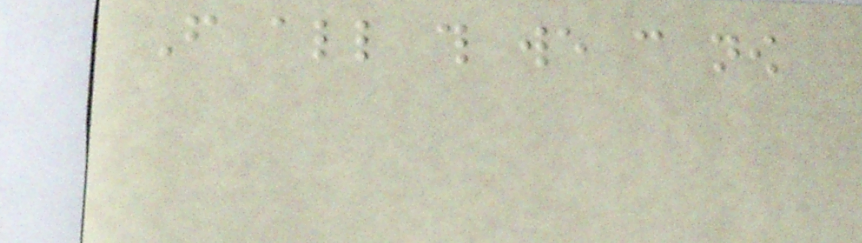From all this we can now
